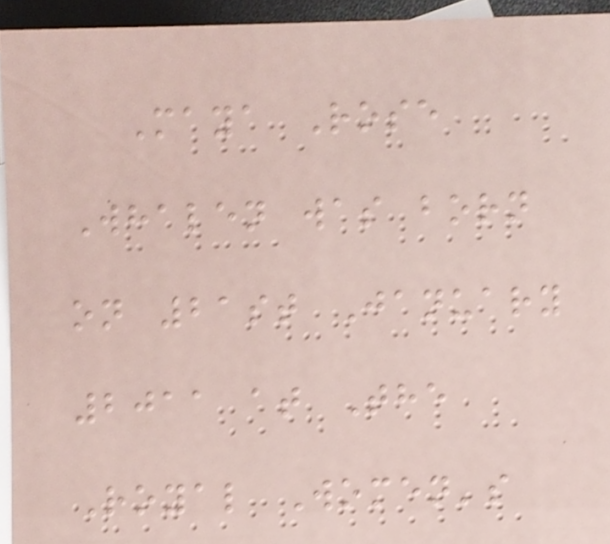Maya Rose
Whalen was born
on 21st January
2011 at The
Royal Women's
